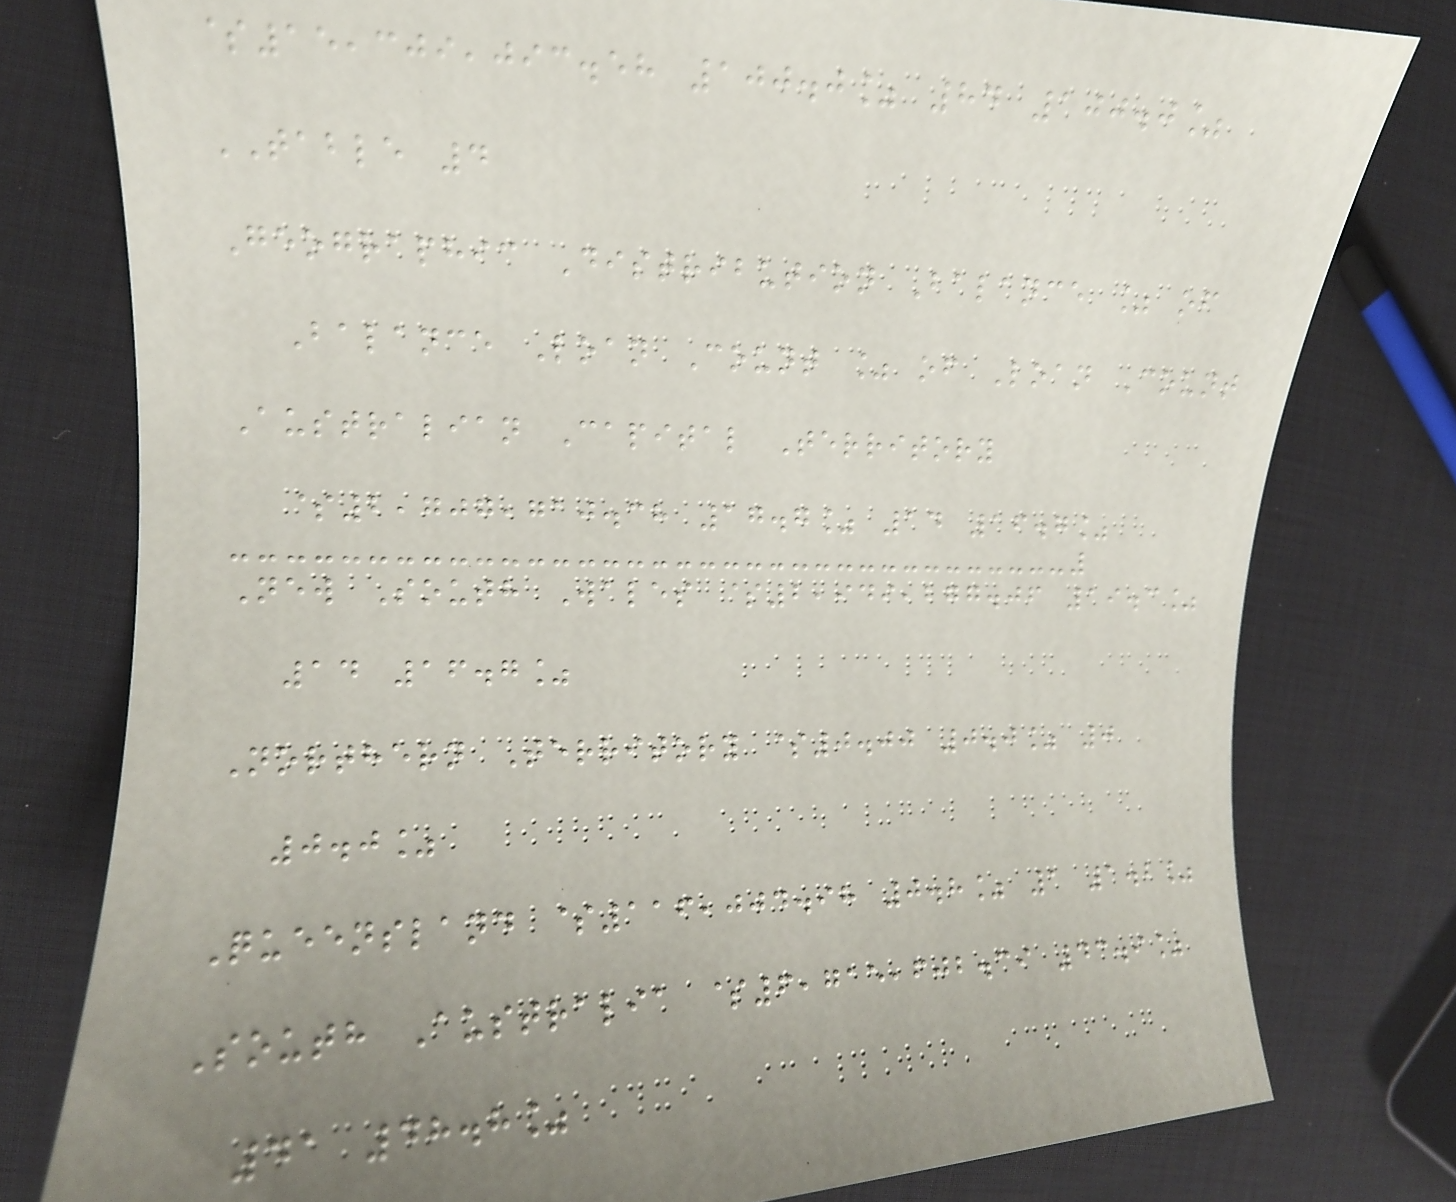$15,309,093.58 100.0% 84 100.0%
TABLE 4
Geographic Distribution Balance % of
Balance Loan Count % of Loan Count
Australian Capital Territory
$2,707,710.38 17.7% 14 16.7%
New South Wales $2,949,277.06 19.3%
14 16.7%
Northern Territory $0.00 0.0% 0
0.0%
Queensland $116,004.98 0.8% 1 1.2%
South Australia $6,715,602.39 43.9%
41 48.8%
